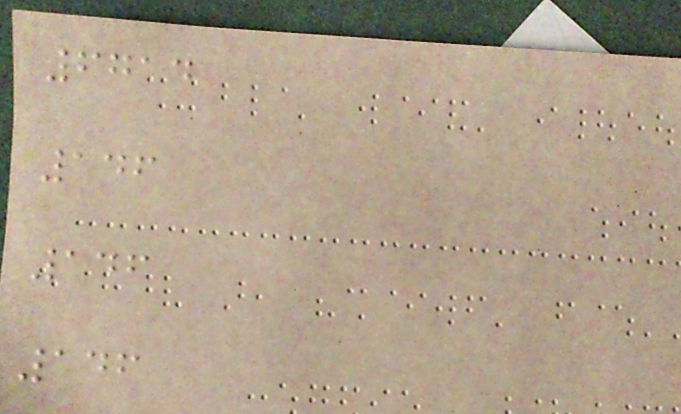6714
146
146
146
